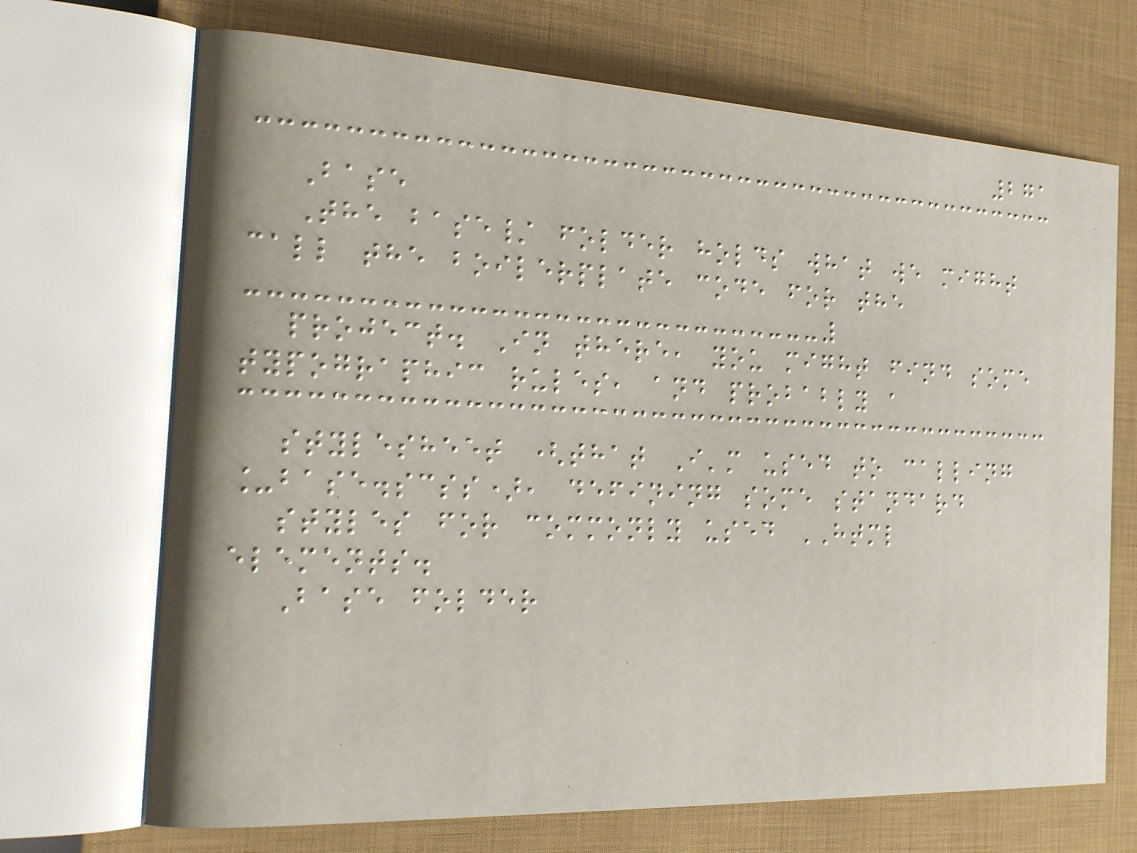271
Base
The base/ folder holds what we might
call the boilerplate code for the
project. In there, you might find some
typographic rules, and probably a
stylesheet (that I'm used to calling
_base.scss), defining some standard
styles for commonly used HTML
elements.
Base folder
